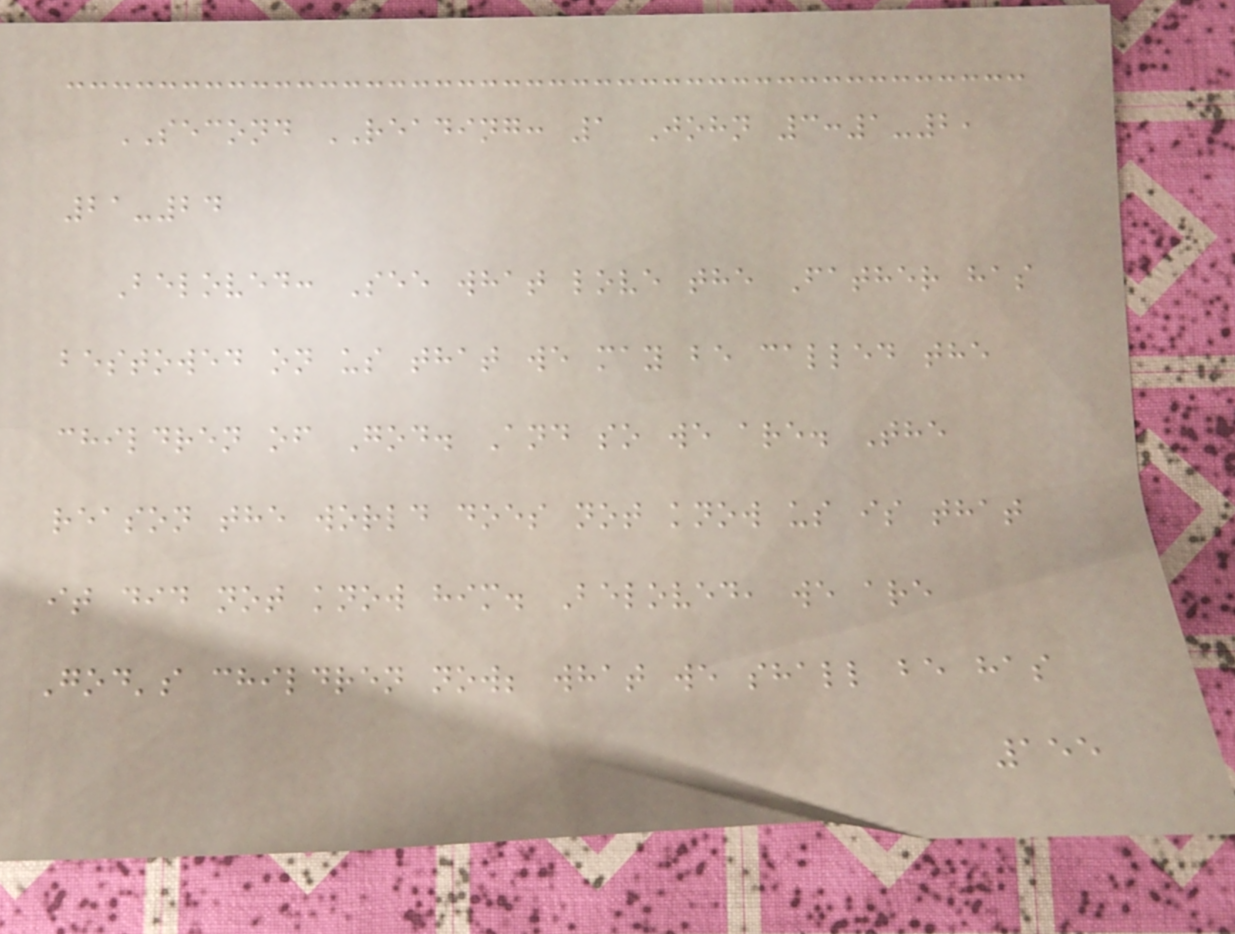SECOND READING: 1 John 3:1-2,
21-24
Beloved: See what love the Father has
bestowed on us that we may be called the
children of God. And so we are. The
reason the world does not know us is that
it did not know him. Beloved, we are
God's children now; what we shall be has
155
